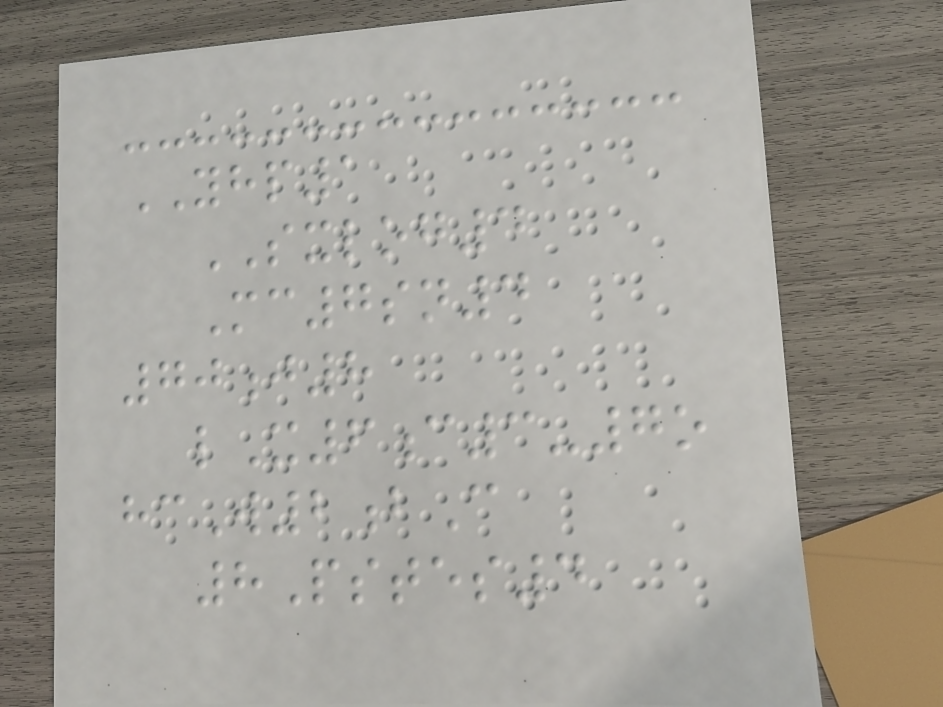YHP1
SXLOG4
Mc7sn4
70j8
lX6c3-7o
hcW2bC
8Pstes4
